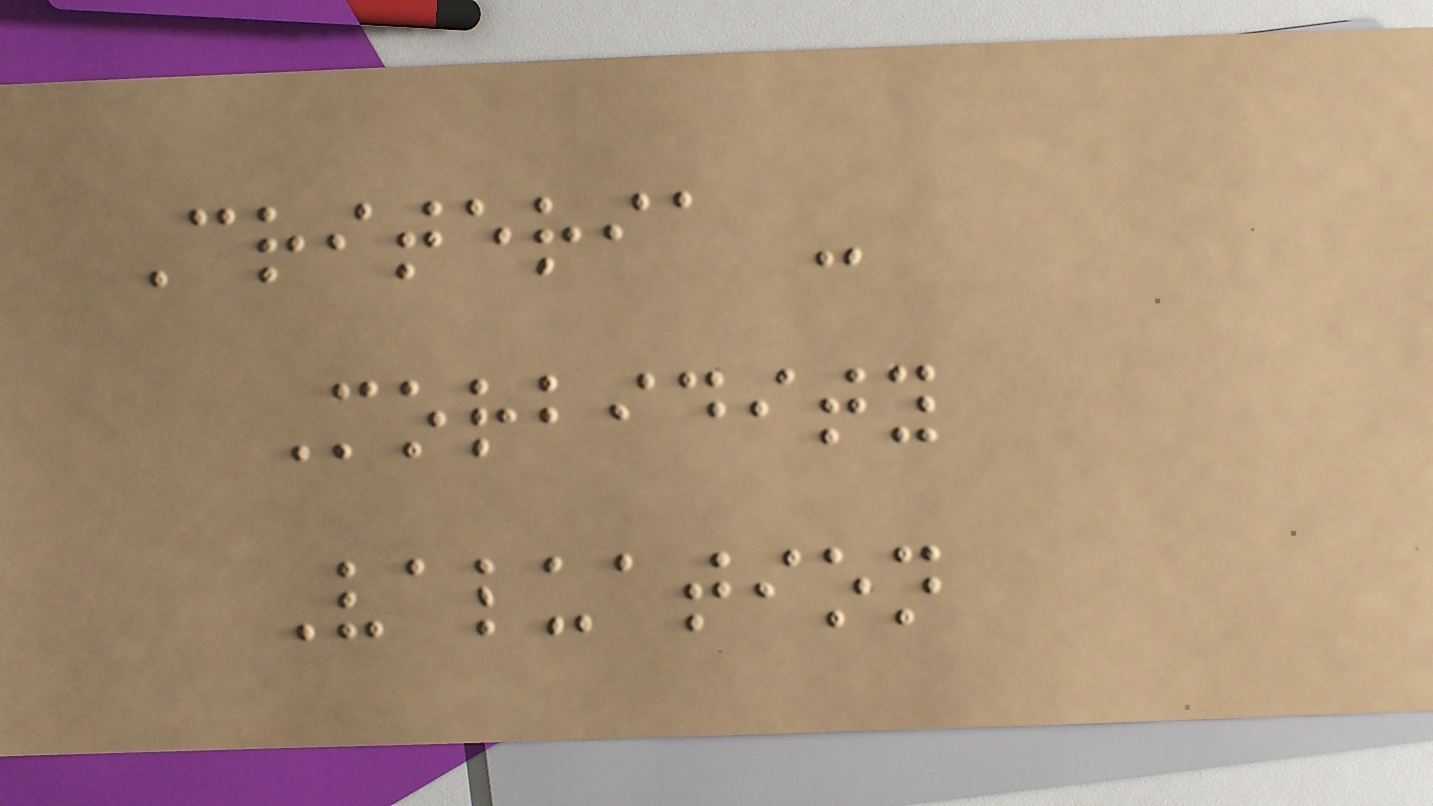Criteria -
Morbidity
Valuation
